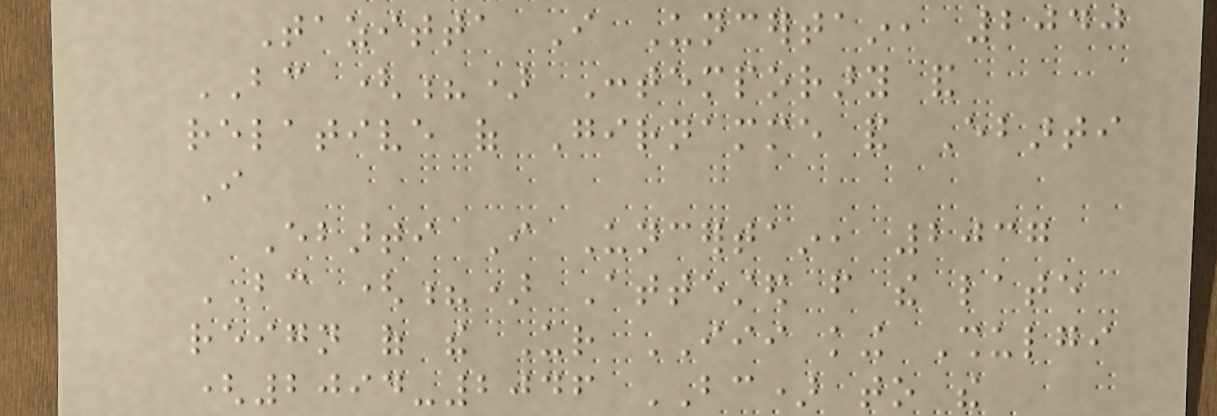Tazitta I Uncertain, 2040
BC (?) Contemporary and
relative of Girnamme and Ebarti
I
Ebarti I Uncertain, 2037
BC (?) Attested from the late
reign of the Ur III king Shulgi
(2094-2046 BC) to the
